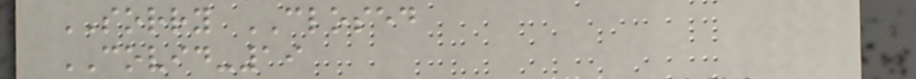SORRY CLOSED
COVID-19
